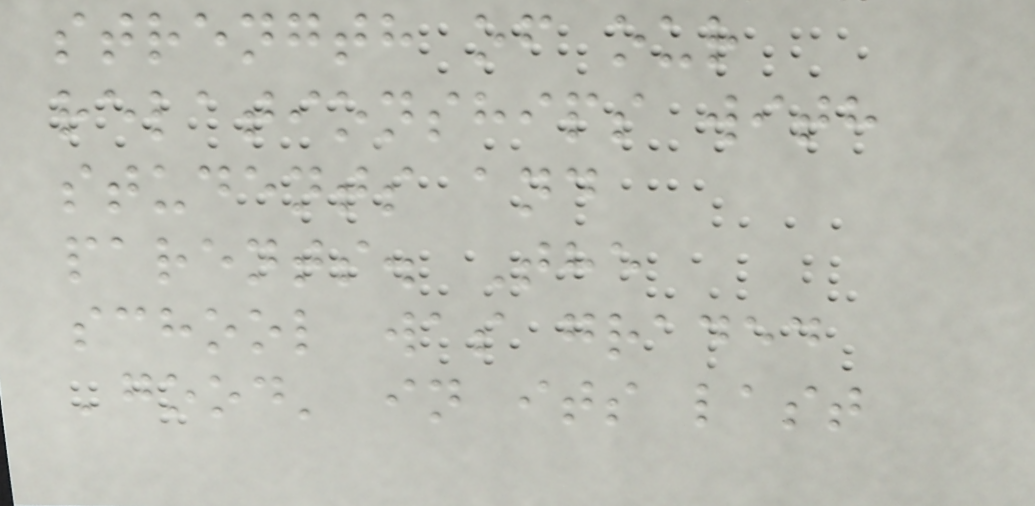strength of our
relationships with
students and
parents. The
school was graded
'good' in its last
